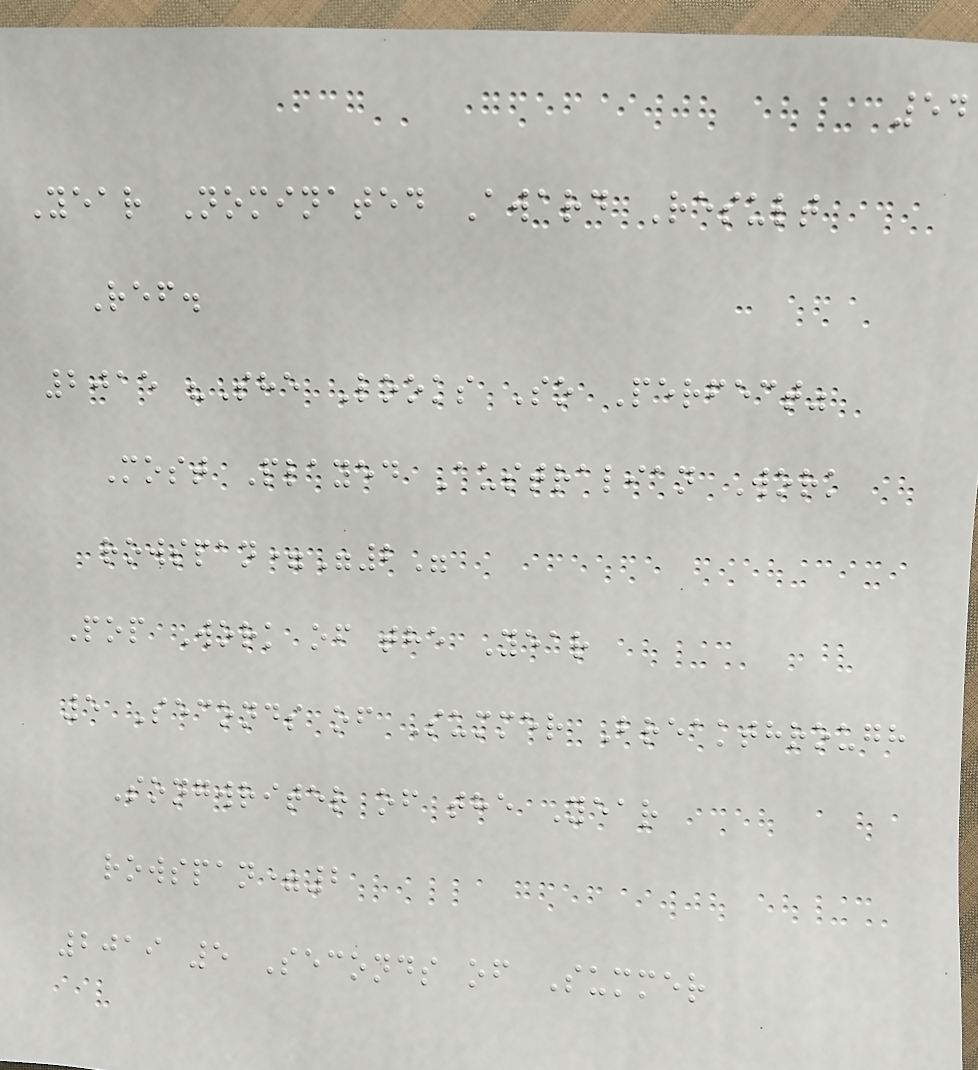54
Year Nominated Award Result
Ref.
2015 "She Looks So Perfect"
Most Played Australian Work
rowspan="2"
Pop Work of the Year
5 Seconds of Summer Breakthrough
Songwriter of the Year
rowspan=2
2019 5 Seconds of Summer
